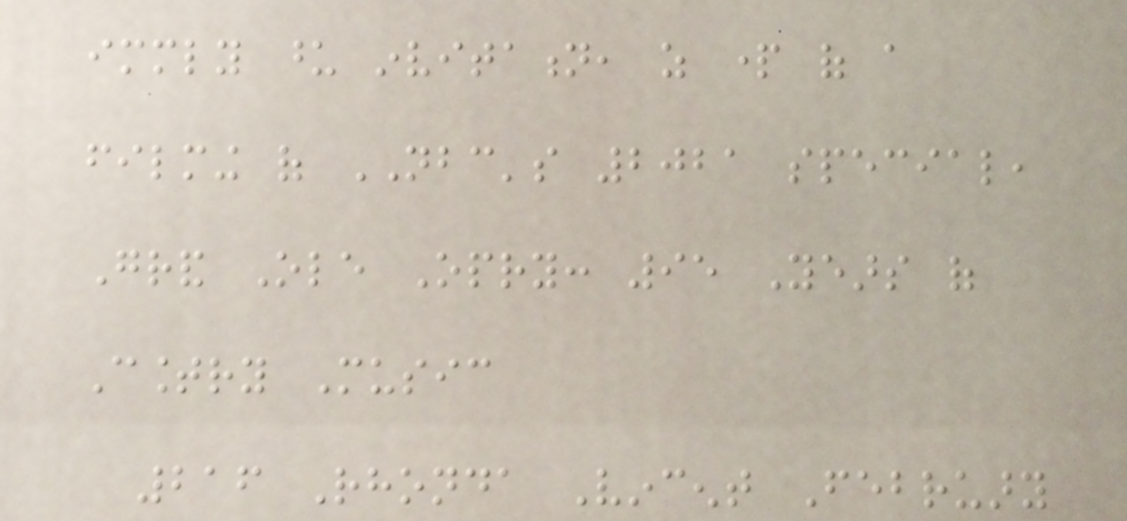immediately upon invitation, as part of a
filming of NBC's 2021 special,
Grand Ole Opry: 95 Years of
Country Music
216 Rhonda Vincent February
